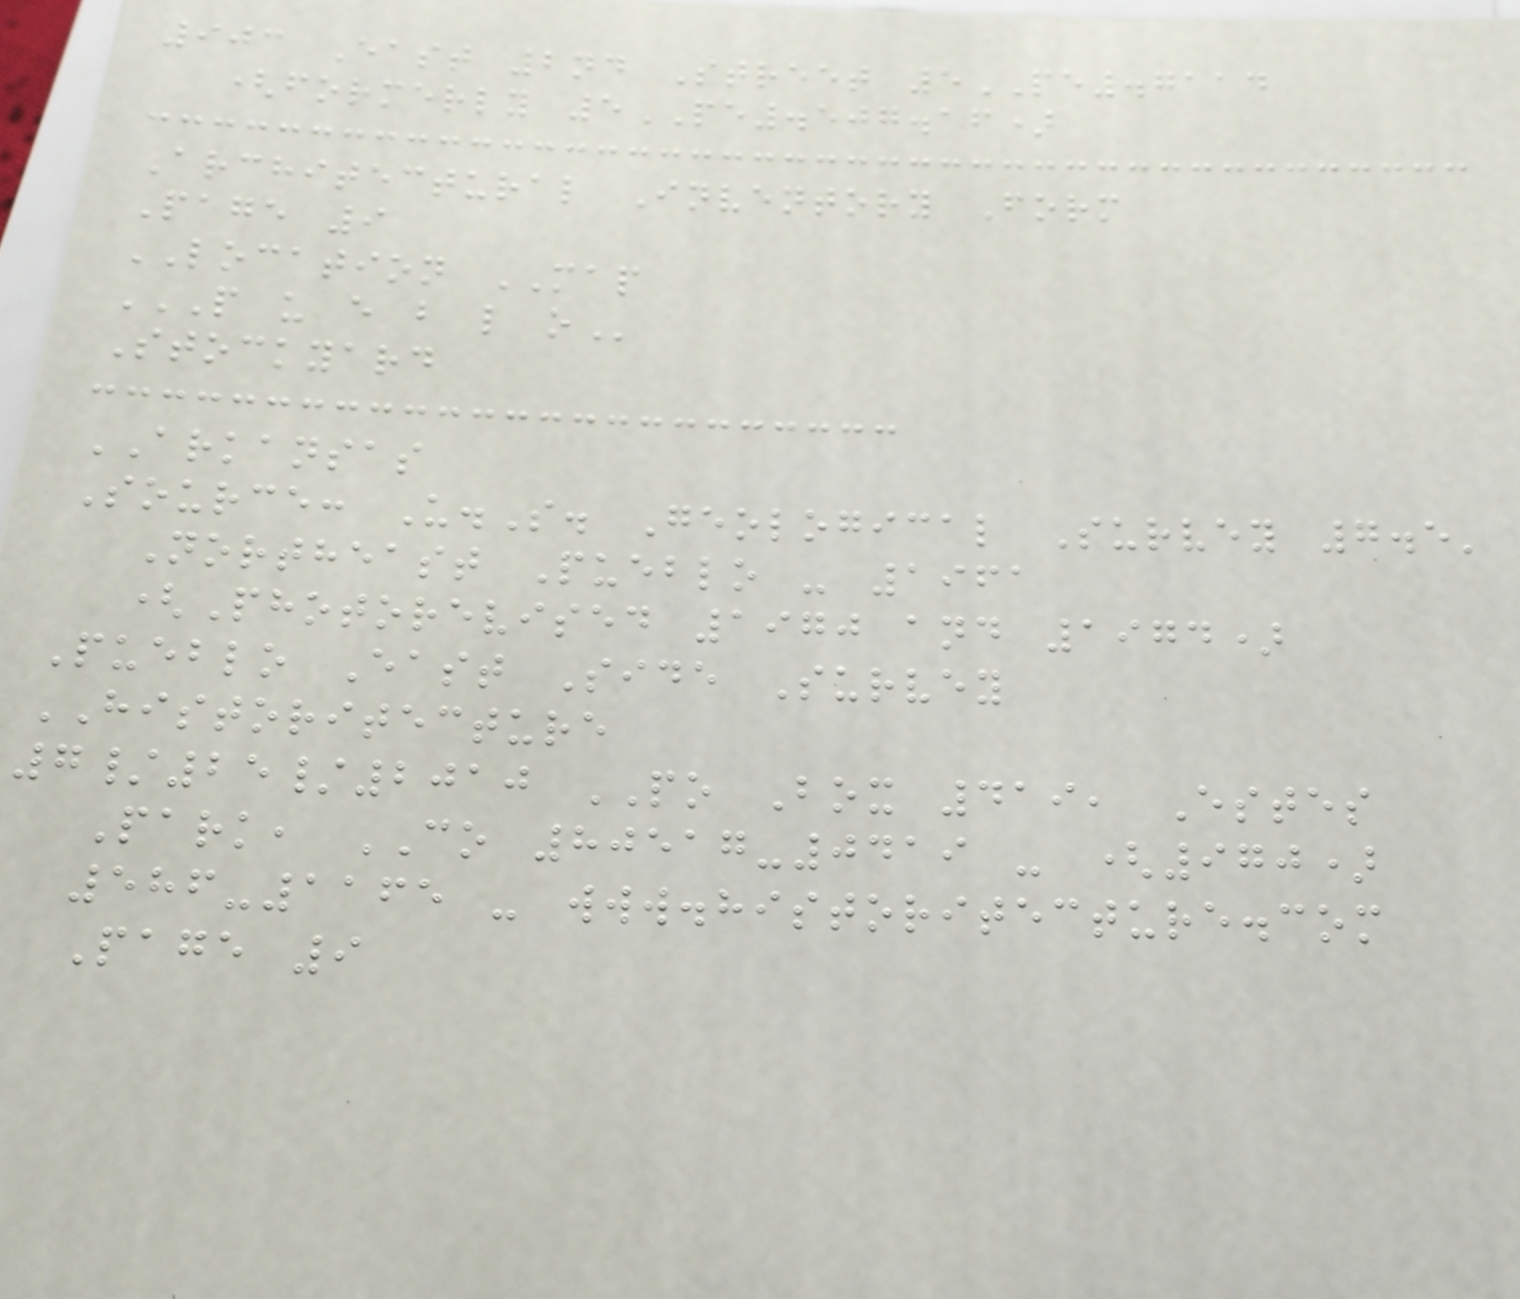903 East 2nd Street 5PE.7114
(formerly 5PE.507.16)
Architectural Inventory Form
Page 9
LOCATION MAP
P U E B L O
Stockyard
ARKANSAS
Source: U.S. Geological Survey 7.5'
Northeast Pueblo - 1961
(Photorevised 1970 and 1974)
Pueblo East Side Survey
HISTORITECTURE
7/25/2010 PO Box 419, Estes
Park, CO 80517-0419 - (970)
586-1165 - www.historitecture.com
Page 9
